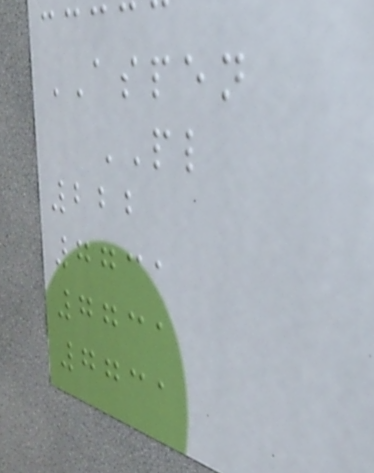ASPEN
PL
222
7731
7731
7731
